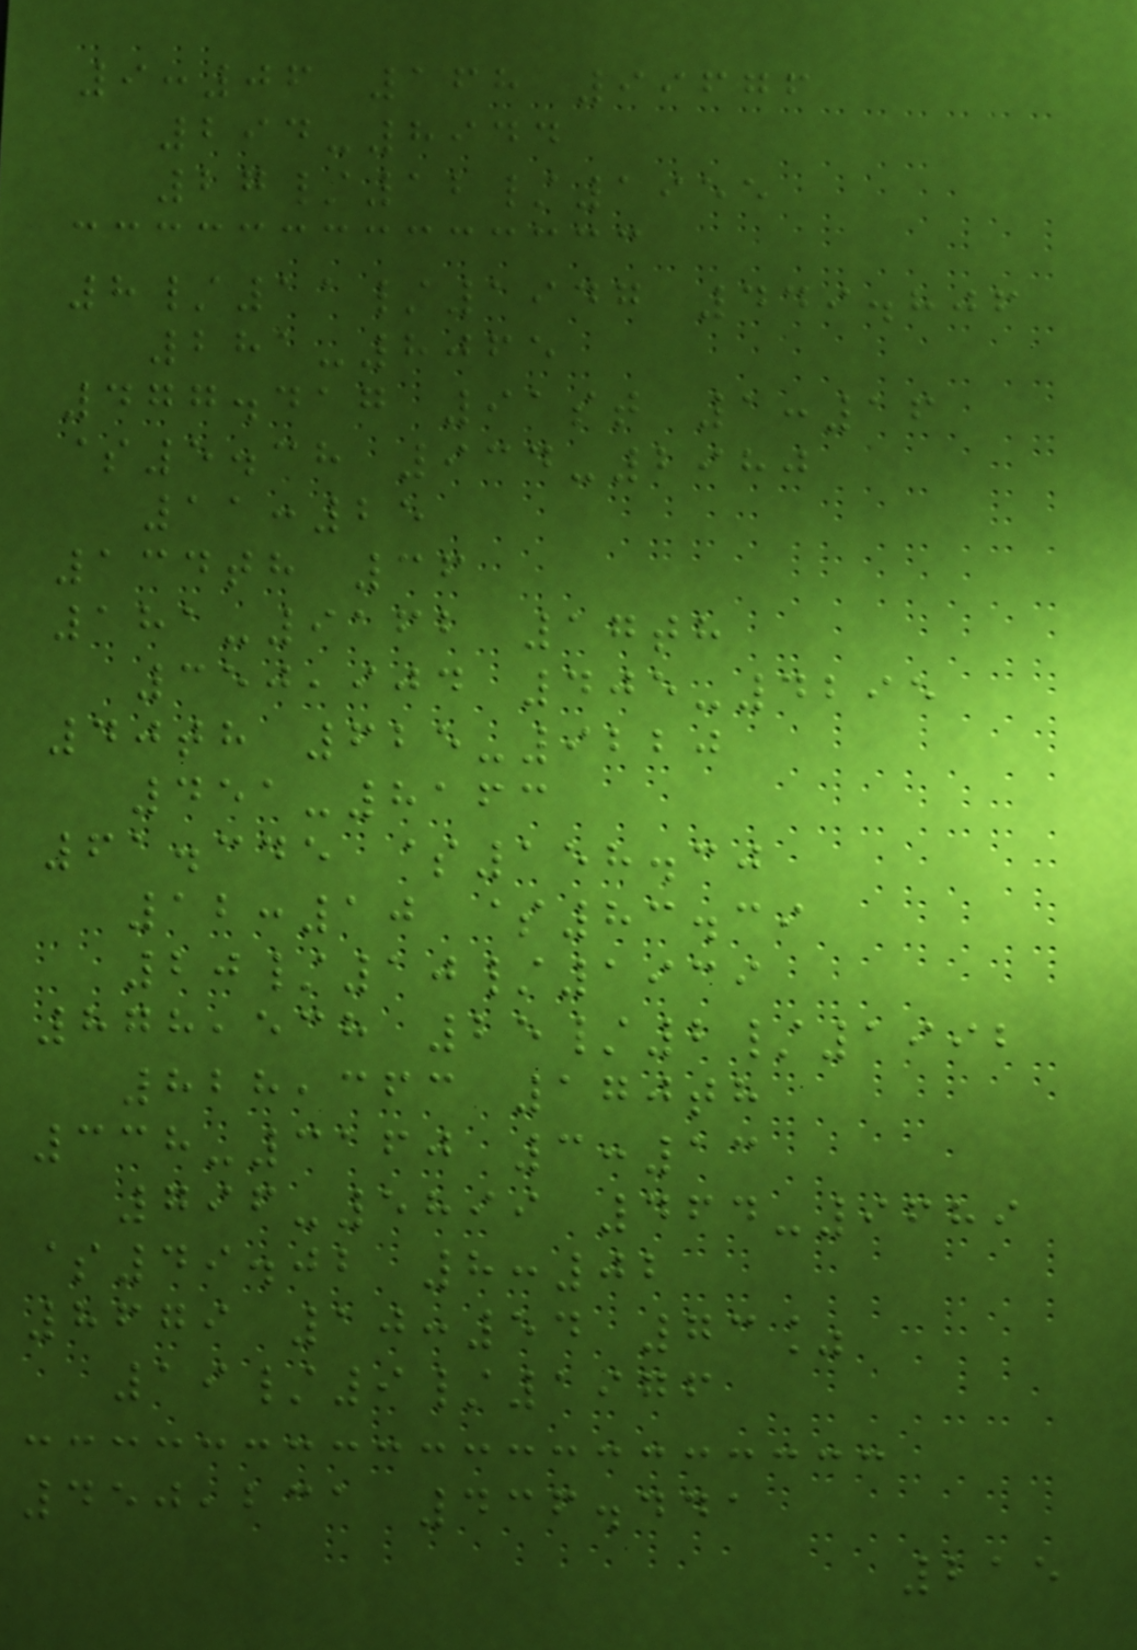9:06 168 99676
294-8944
27/12/1955
8/11/1947 449.806
281-8065
477.417 91st 1:16
$5.38 934-2980
11:25
134th 36
181-9162 17th
350,904 405-4295
40th 625-9220
451-8163
61.345 $158.30
12:10 $83.39
20/10/1939
878,538 25/2/1992
828,363 170th
338-3160 3:13
796-5899 464-9689
$49.02 8:02
8679 10:54 73%
19/9/1976
450,231 436.441
215
